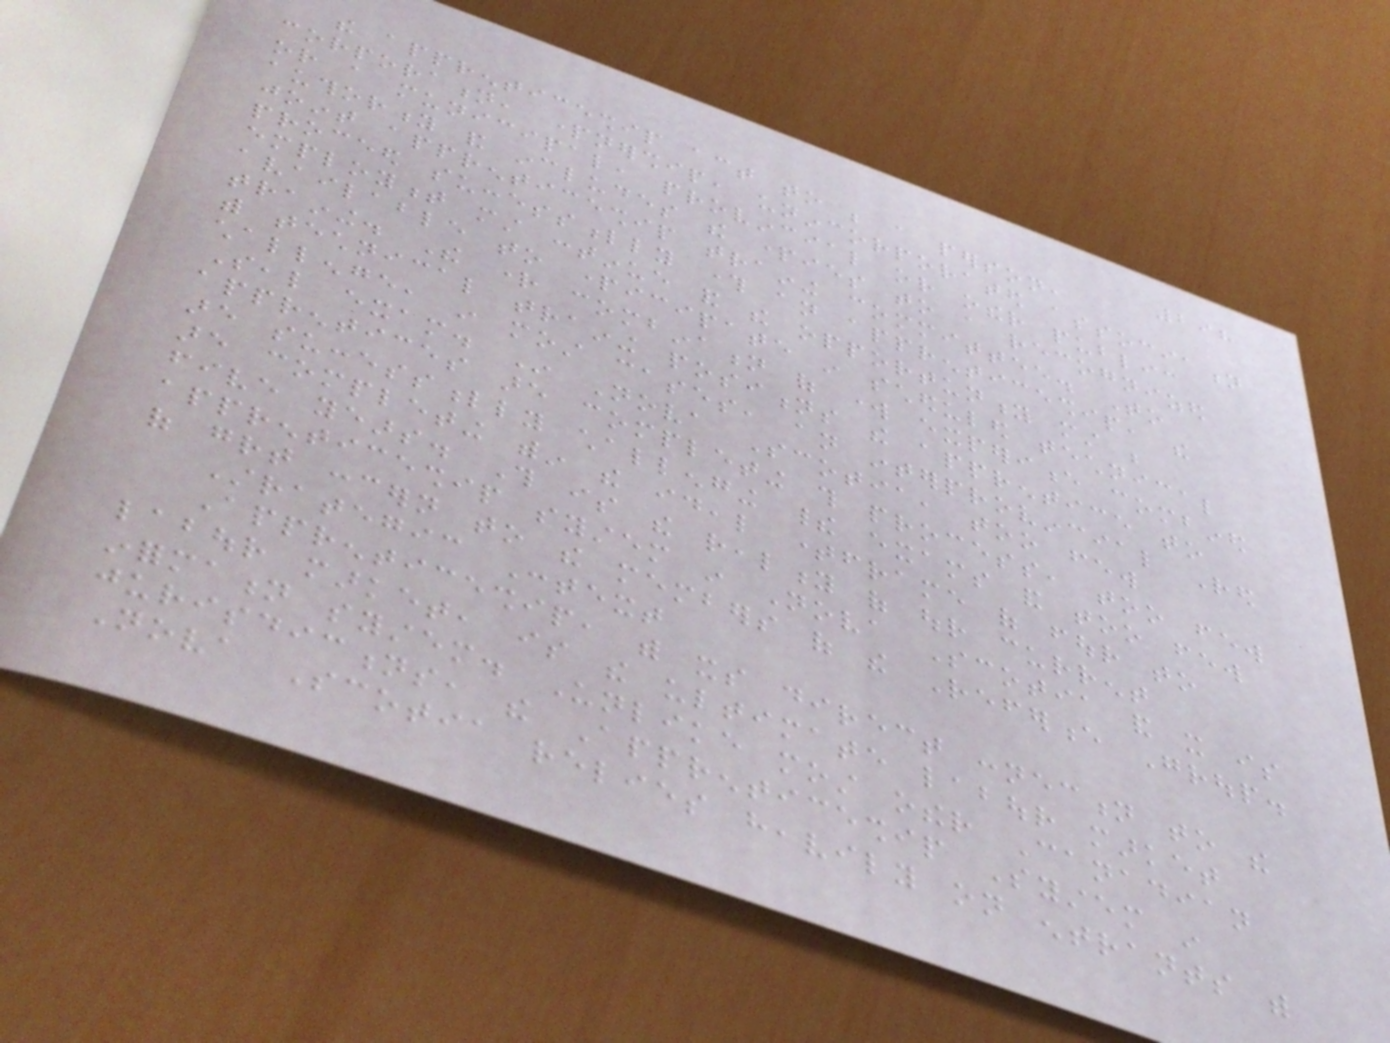298
the apprenticeship act to be a person,
corporation, partnership, unincorporated association
or a municipal, provincial or other public
authority and includes the parties to a recognized
joint apprenticeship training committee. To
proceed successfully through an apprenticeship, the
employment must continue and the opportunity must be
available to participate in scheduled technical
training. The right combination of work experience combined
with technical training positions the apprentice to
challenge, in most cases, an interprovincial Red
Seal exam. In Nova Scotia, too few
apprentices are completing this process, too few
are successfully challenging their exams and too few
are completing within the ideal timeframe of four to
five years. This is the reality of our current
apprenticeship system in Nova Scotia and it is
of great concern to the members of the Reference Group.
Strategic Context
Apprenticeship, with its direct connection to the
labour market, is the ultimate labour market
information system. Unlike most other Canadian
jurisdictions, the Apprenticeship System in
Nova Scotia relies heavily on entrants with
